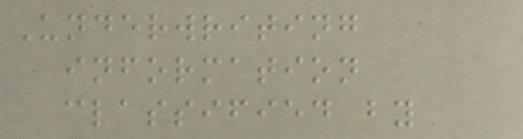Underwriting
information
classified by
